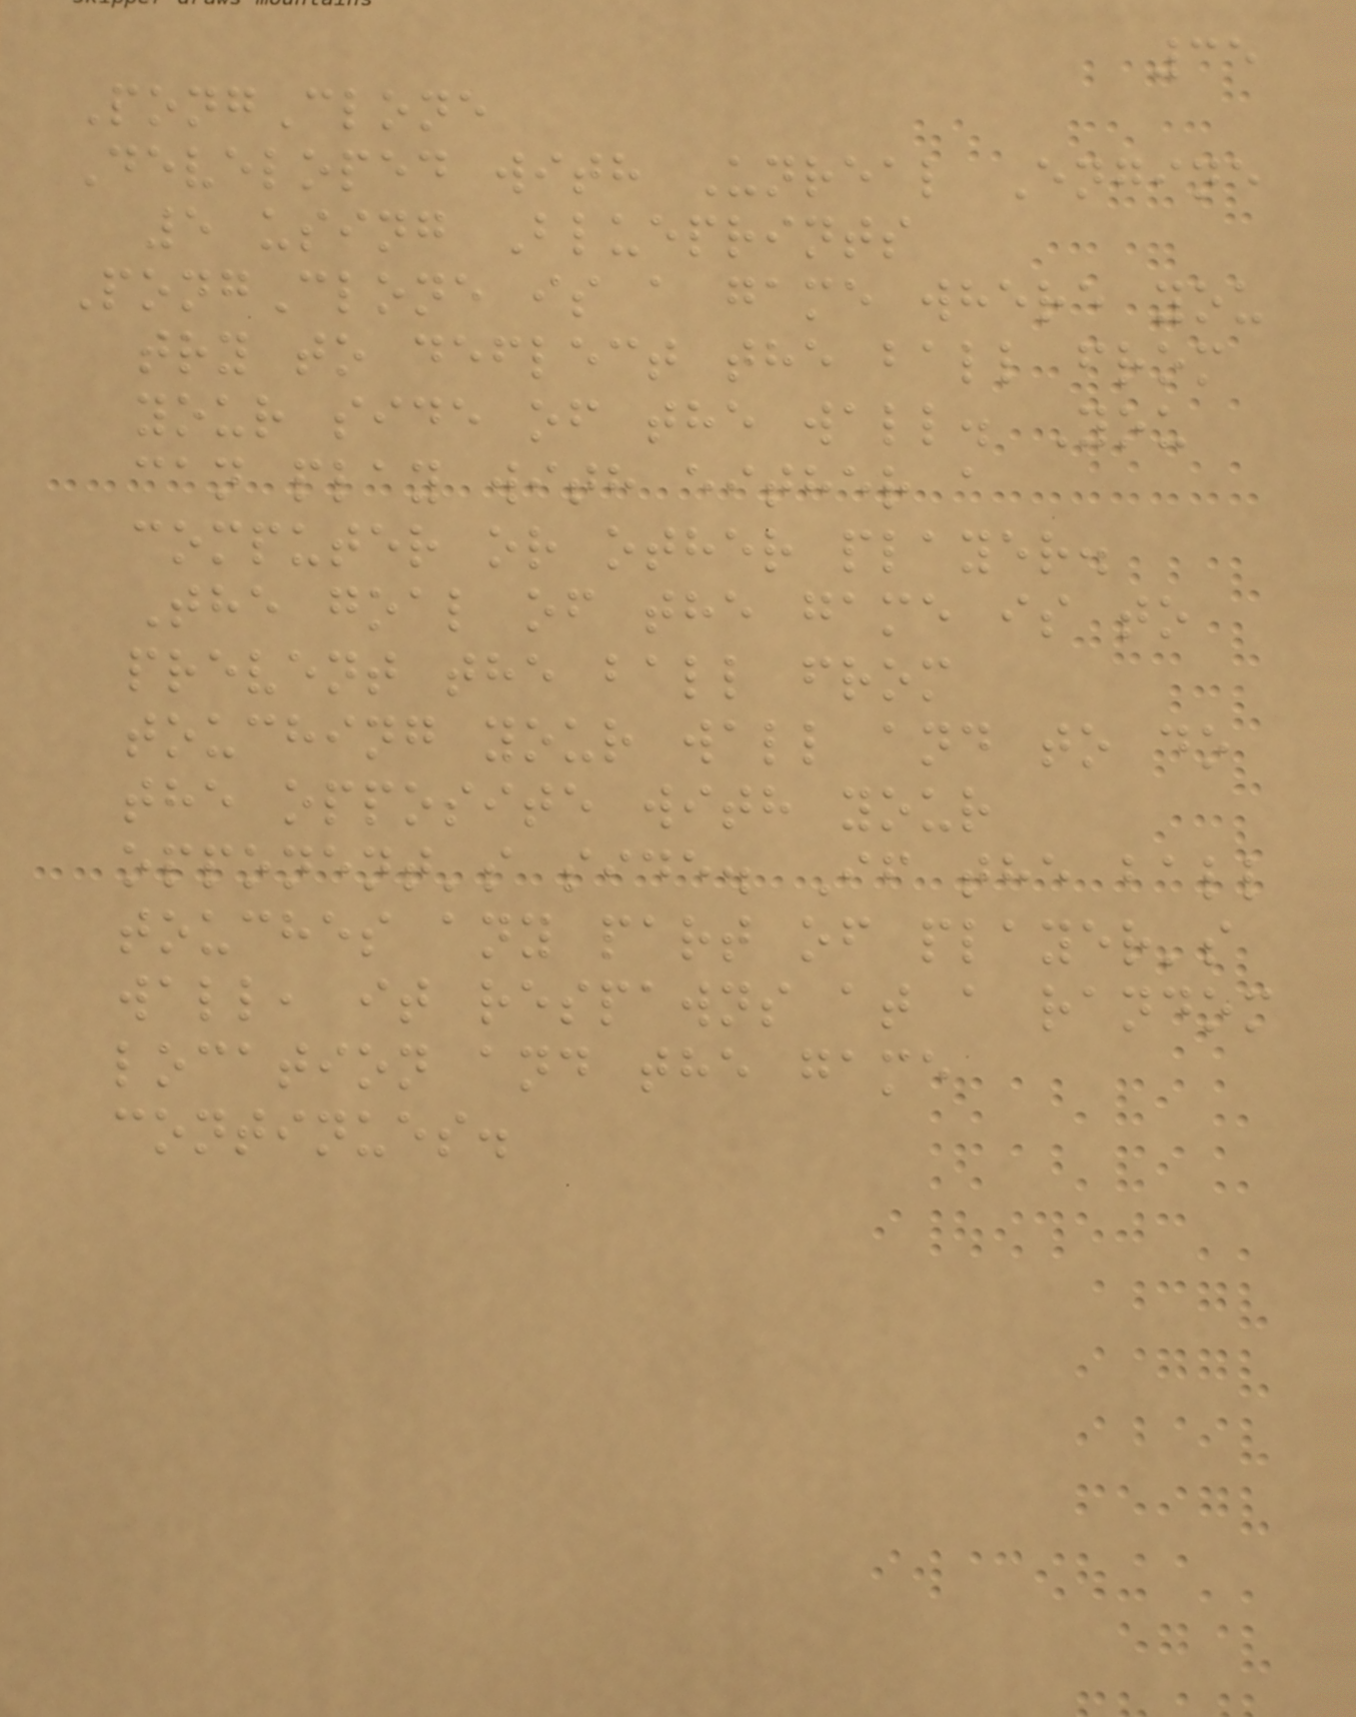35
PongClone
Developed with Unreal Engine
5 using Blueprints
PongClone is a game where you
try to deflect the ball from
your side of the wall. You
can play with either a
computer or other player.
The goal of the game is to
prevent the ball from
touching your wall and to do
the opposite with your
opponent's side. If the ball
touches any part of player's
wall, it respawns at a random
location and the game
continues.
